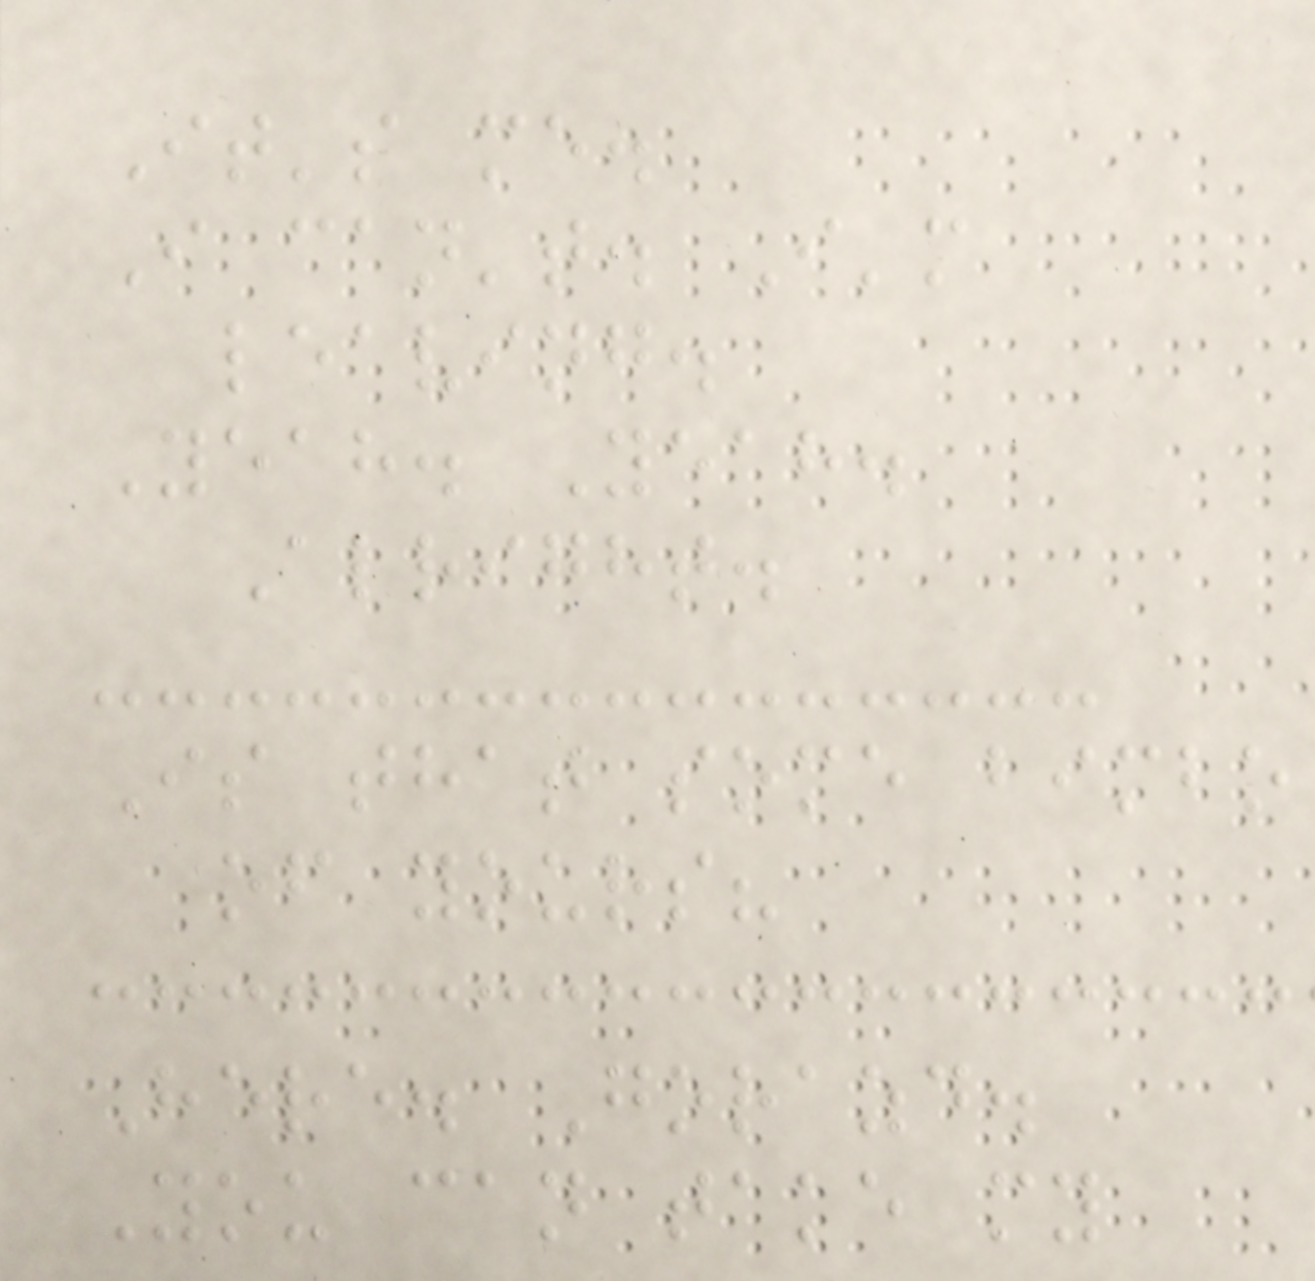It's me.
I can't. I'm
leaving.
Yeah. Yeah.
Alright.
Is that some bimbo
of yours?
Here. Gorazd.
You can take my
